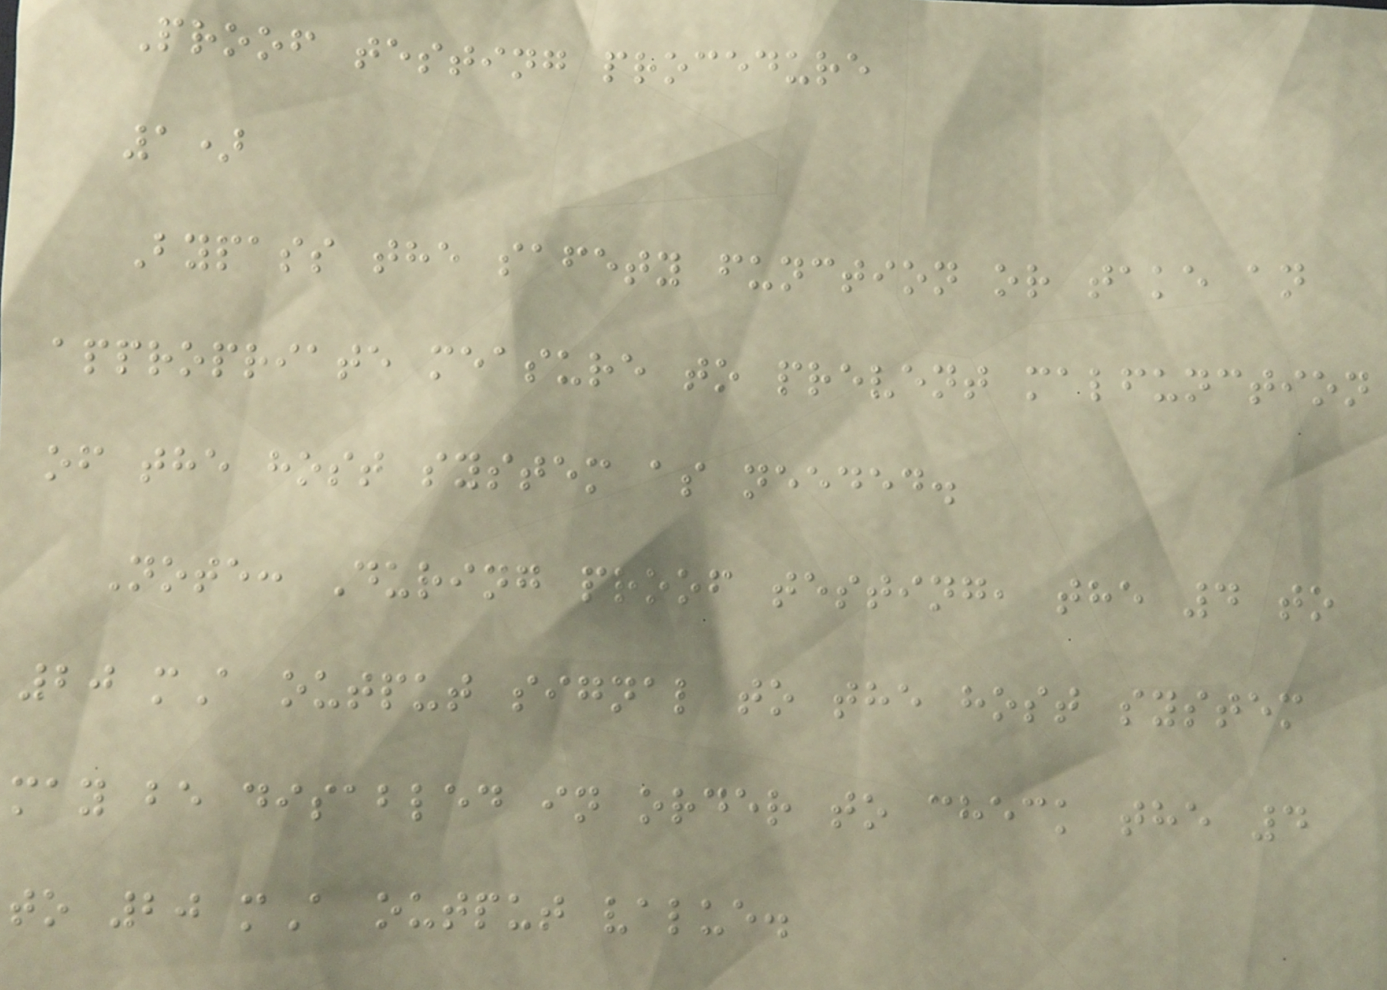Proof testing procedure
1)
Bypass the safety function or take an
appropriate measure to prevent malfunction
of the host system as needed.
Note: During proof testing, the 4 to
20 mA output signal to the host system
may be disabled in order to check the 4
to 20 mA output value.
